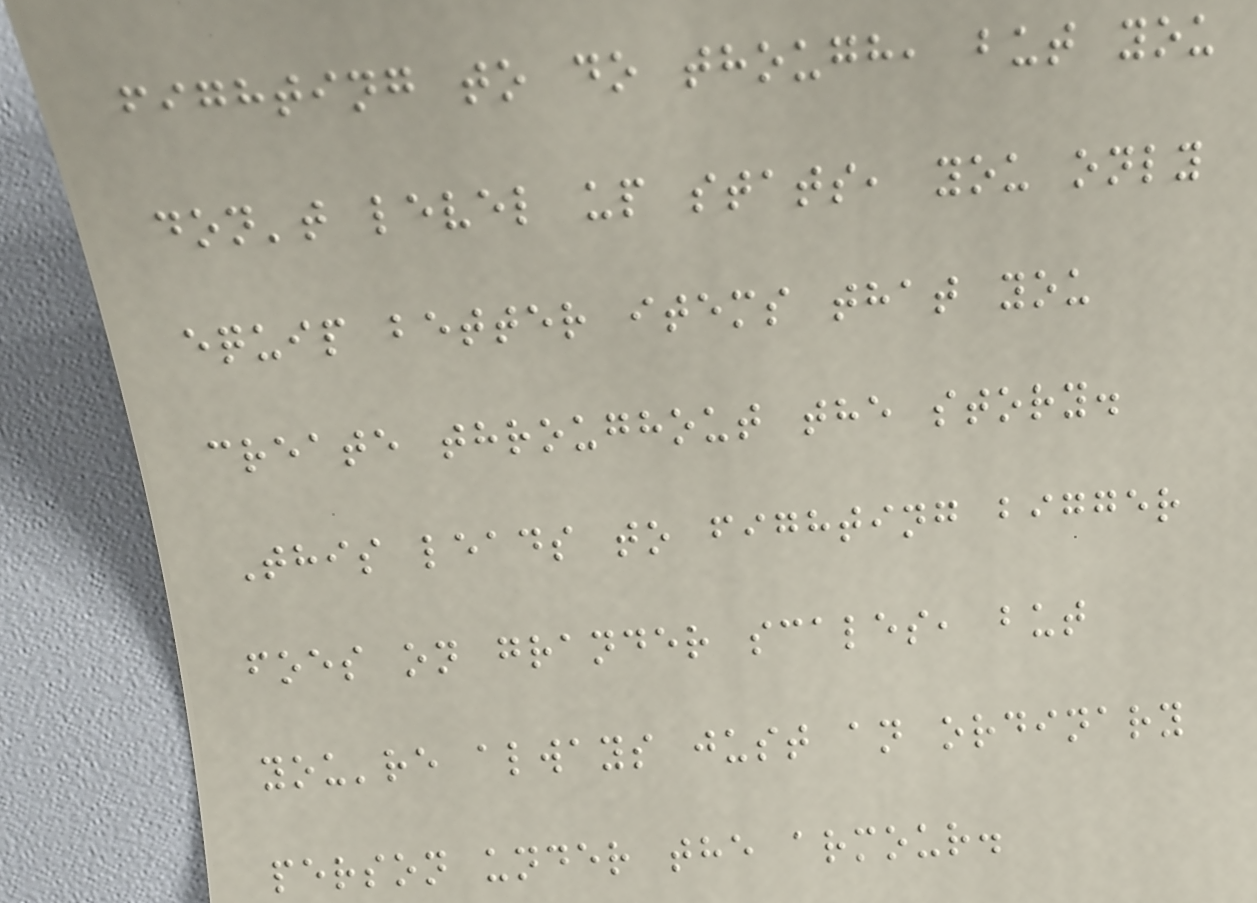fighting to do though, but you
don't level up stats, you only
equip better items that you
create throughout the story.
This leads to fighting bigger
foes on grander scales, but
you're always just an ordinary
person under the armour.
